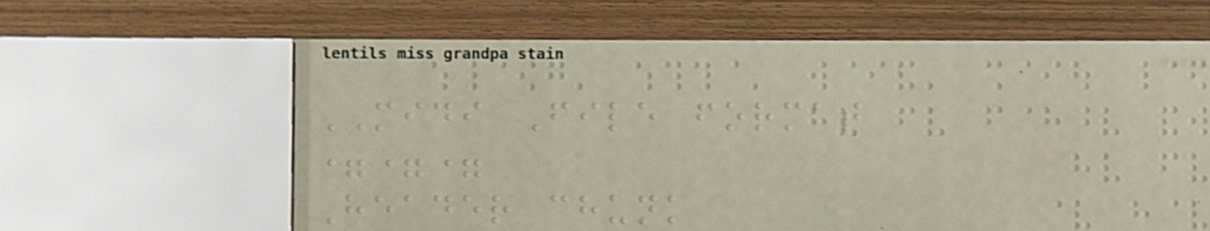MIDI File format
===
Header chunk
